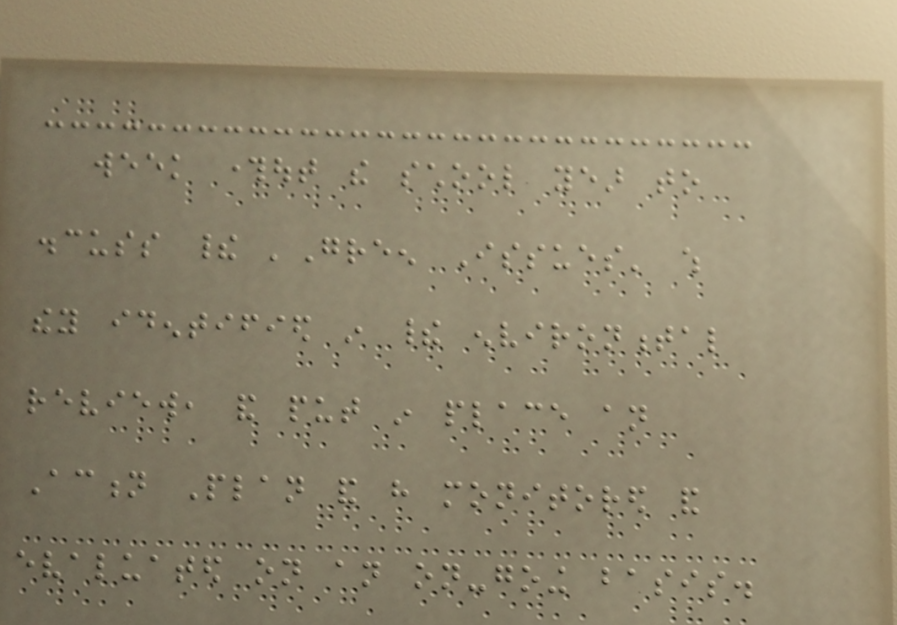week throughout the school year to
discuss their 'Green Issues' which
they identified in their environmental
review, and put in place an
Action Plan and have monitored and
evaluated on an on-going basis.
